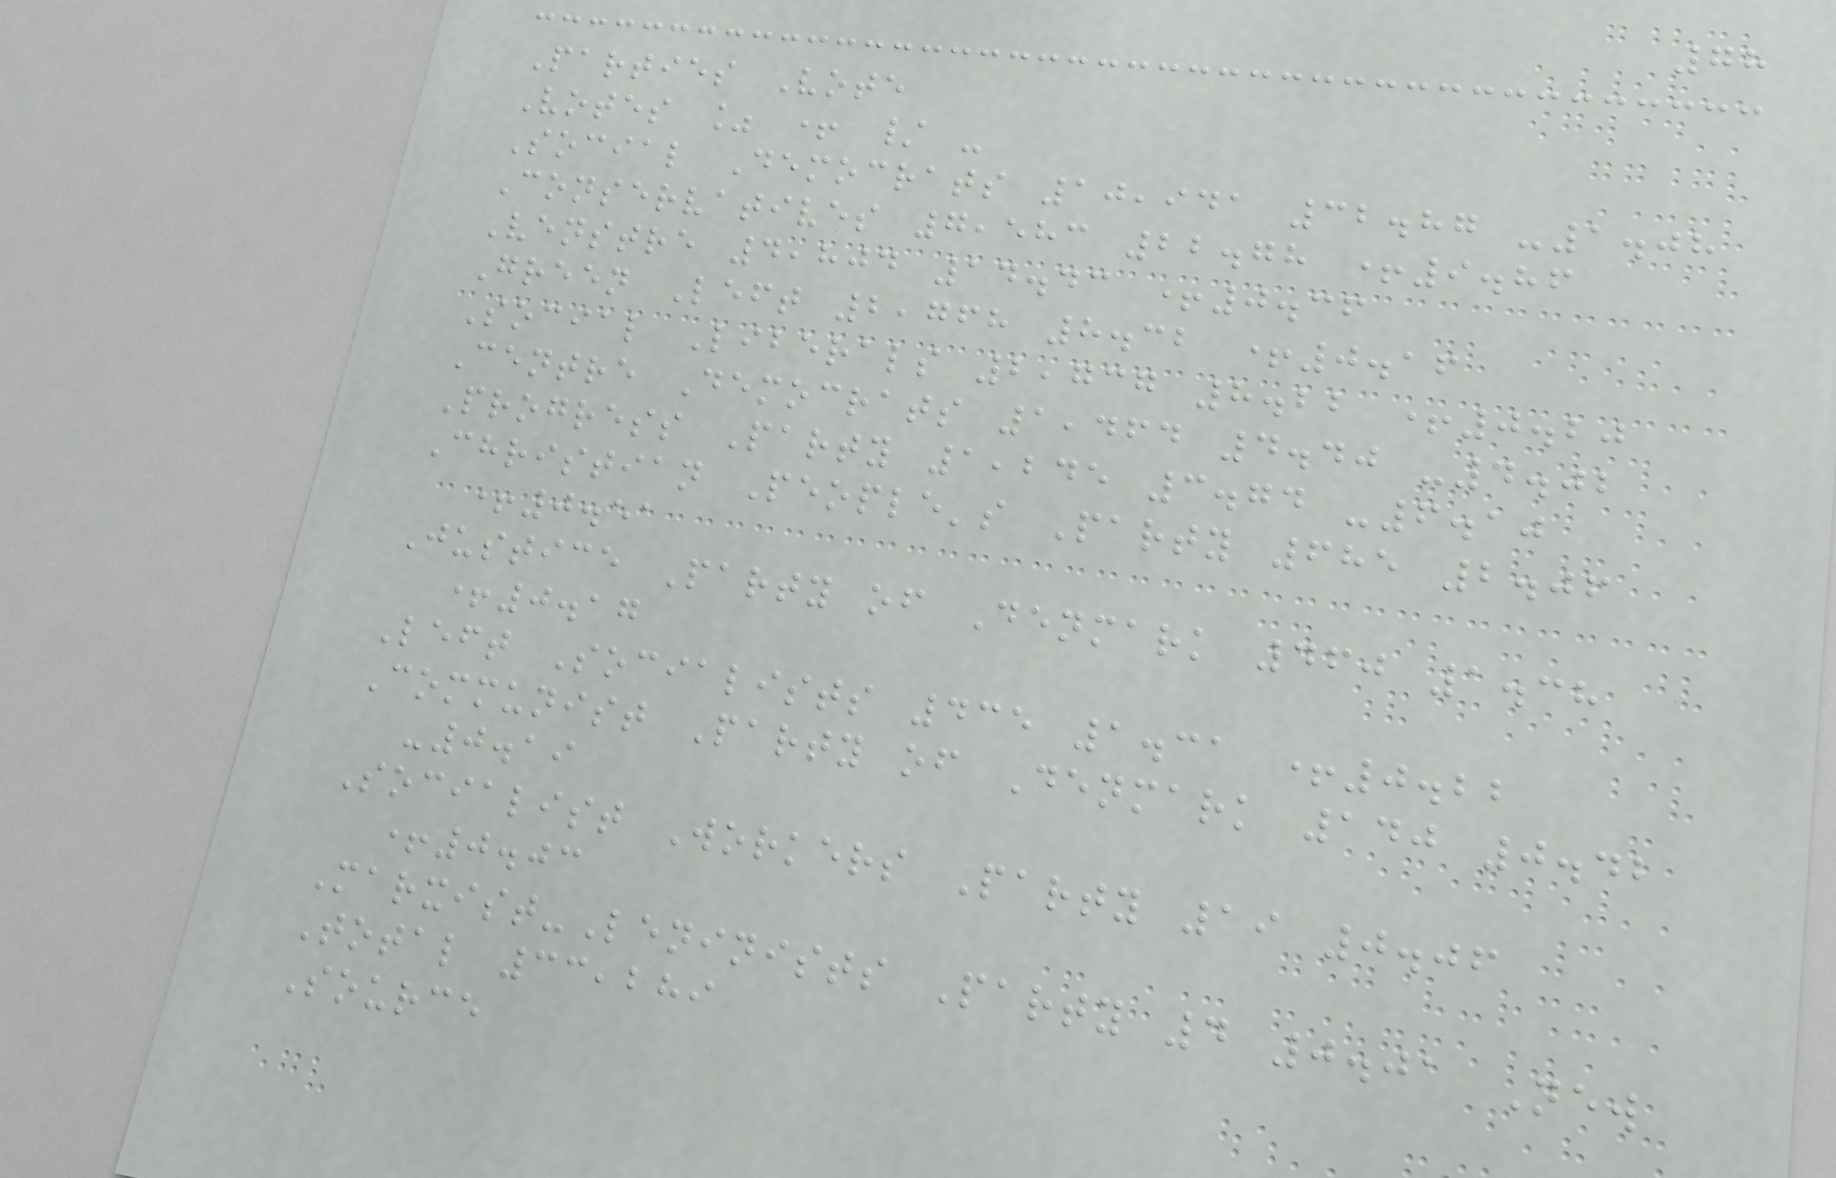78
Parties Vote
Votes % + / -
Social Democrats 10,941 32.87 -1.08
Conservatives 7,583 22.78 +9.86
Venstre 4,804 14.43 +0.36
Green Left 2,768 8.32 +0.16
Social Liberals 2,737 8.22 +0.20
Centre Democrats 1,464 4.40 -4.02
Progress Party 1,245 3.74 -6.10
Christian People's Party 685 2.06
+0.51
Justice Party of Denmark 460 1.38
+0.17
Left Socialists 435 1.31 +0.22
Communist Party of Denmark 140 0.42
-0.19
Socialist Workers Party 19 0.06
+0.03
Marxist-Leninists Party 4 0.01 New
Total 33,289
Source
